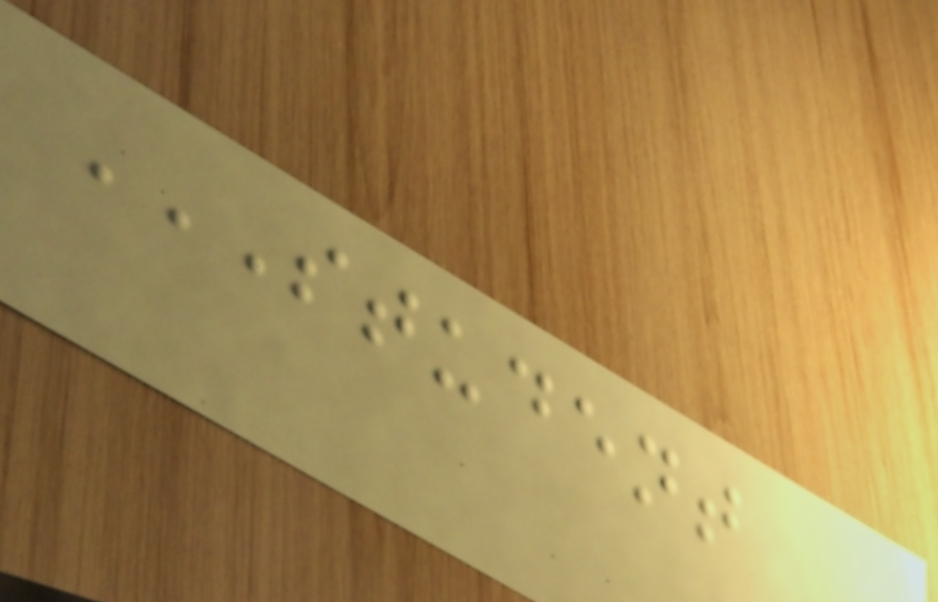STUDENT
